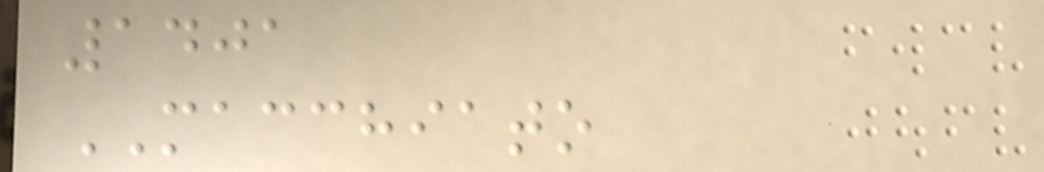1401
MACCHIATO
